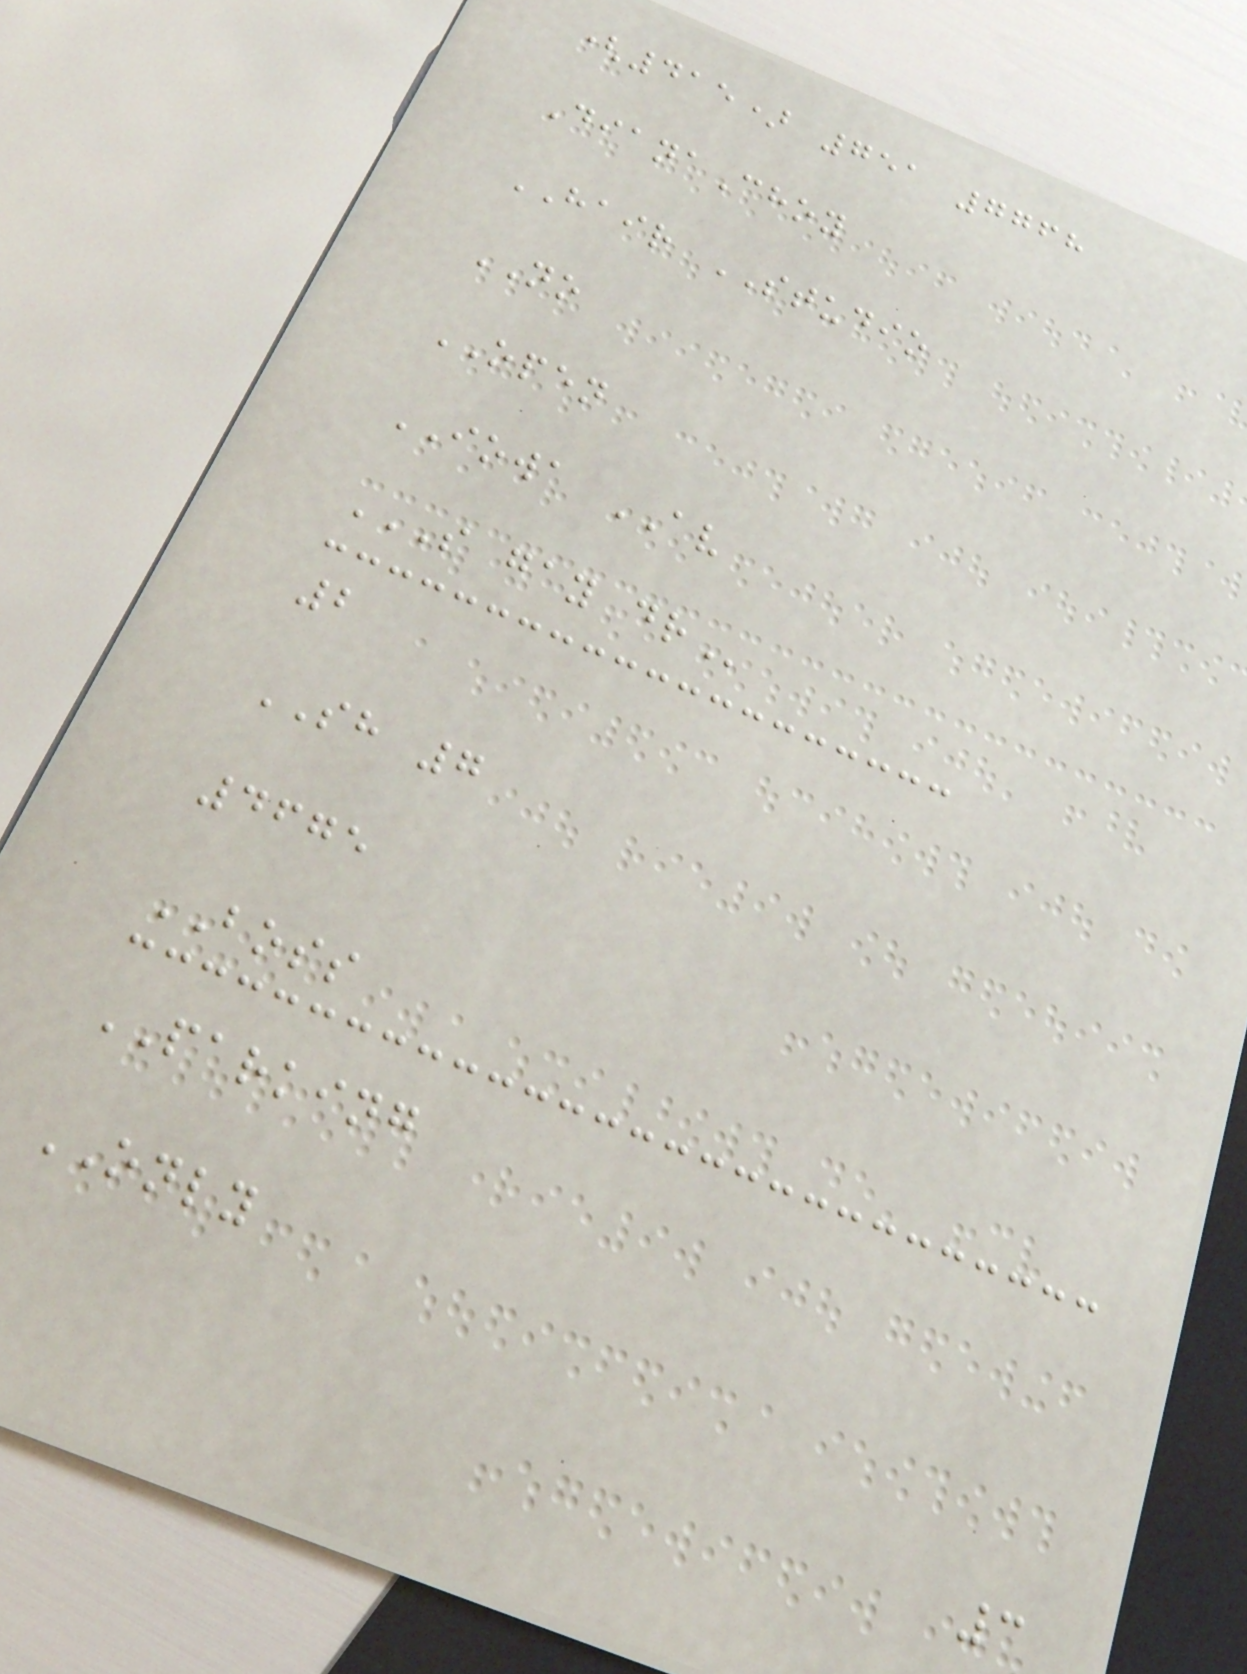(415) 751 7768
DianaChoy
HAIR STUDIO
NO
OPEN
IOWA AV
S GAY DR
2
SH 7
4675
BOSS
PARKING
ONLY
3
